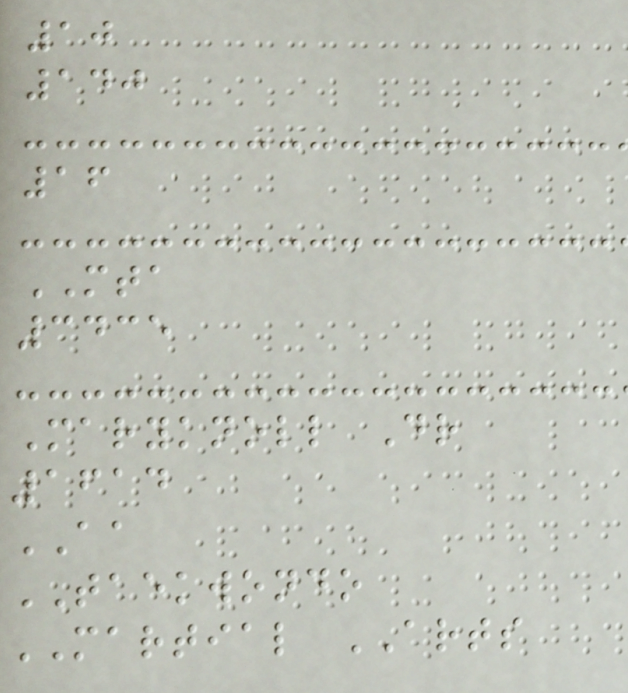10
140
16
MTA
3435
Maryknoll Dr
1614
AA
TAEKWONDO
MARTIAL ARTS
